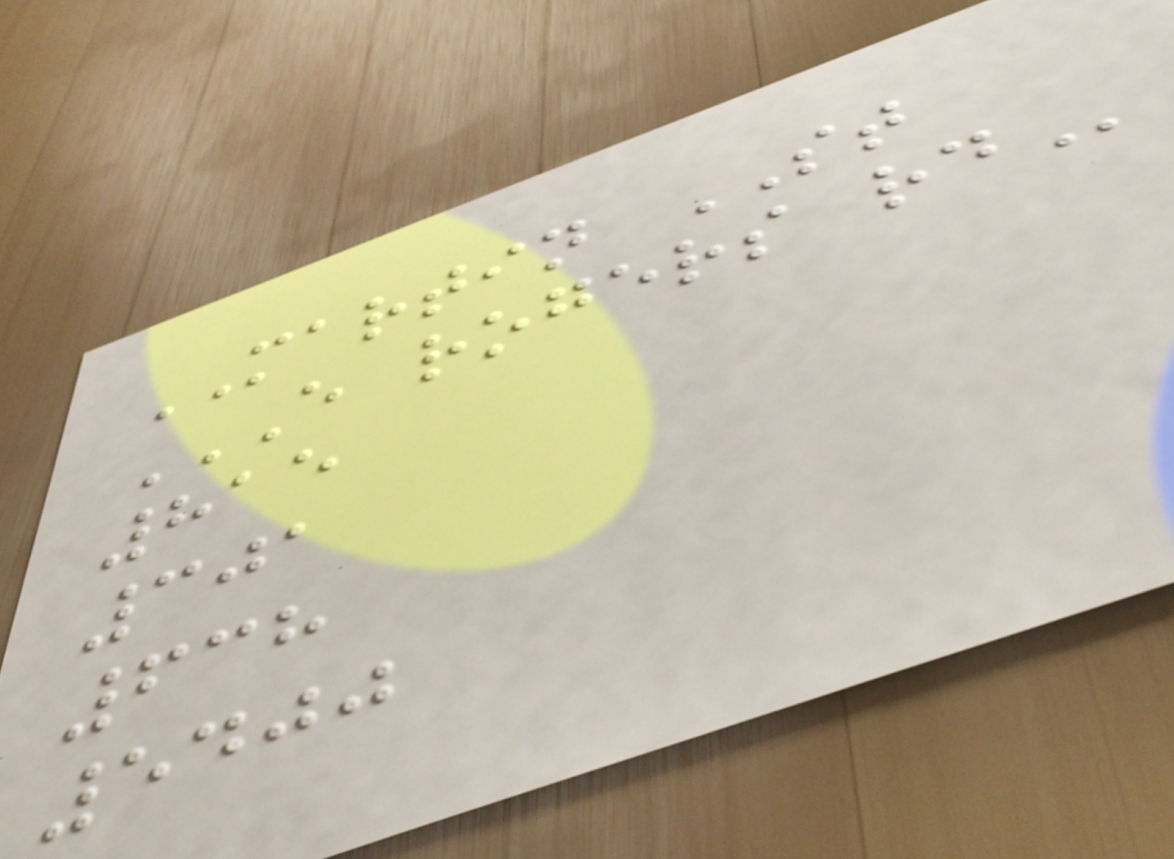MARTIN ST
E ROGERS RD
815
301
638
5400
